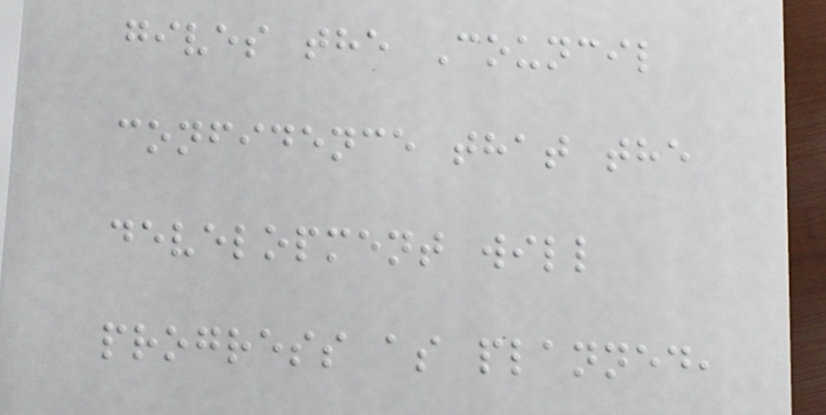gives the Council
confidence that the
development will
progress as planned,
